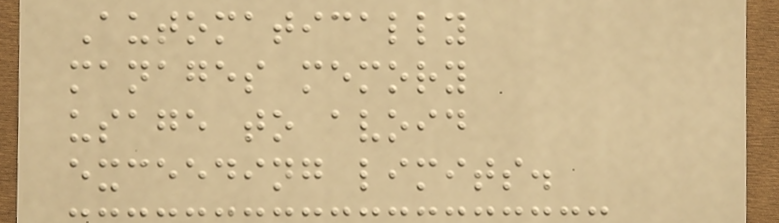Automatically
manages memory
usage to avoid
exceeding limits.
